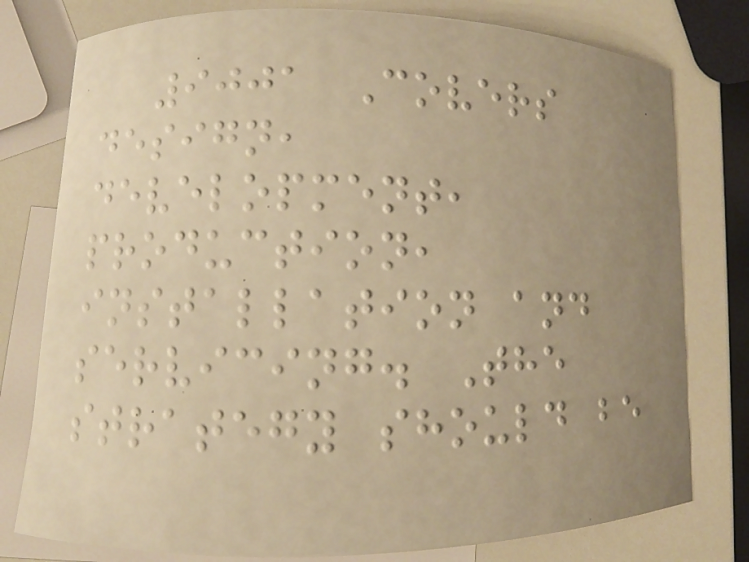9001 Covers
design,
development,
production,
installation and
servicing. The
strategy should be
